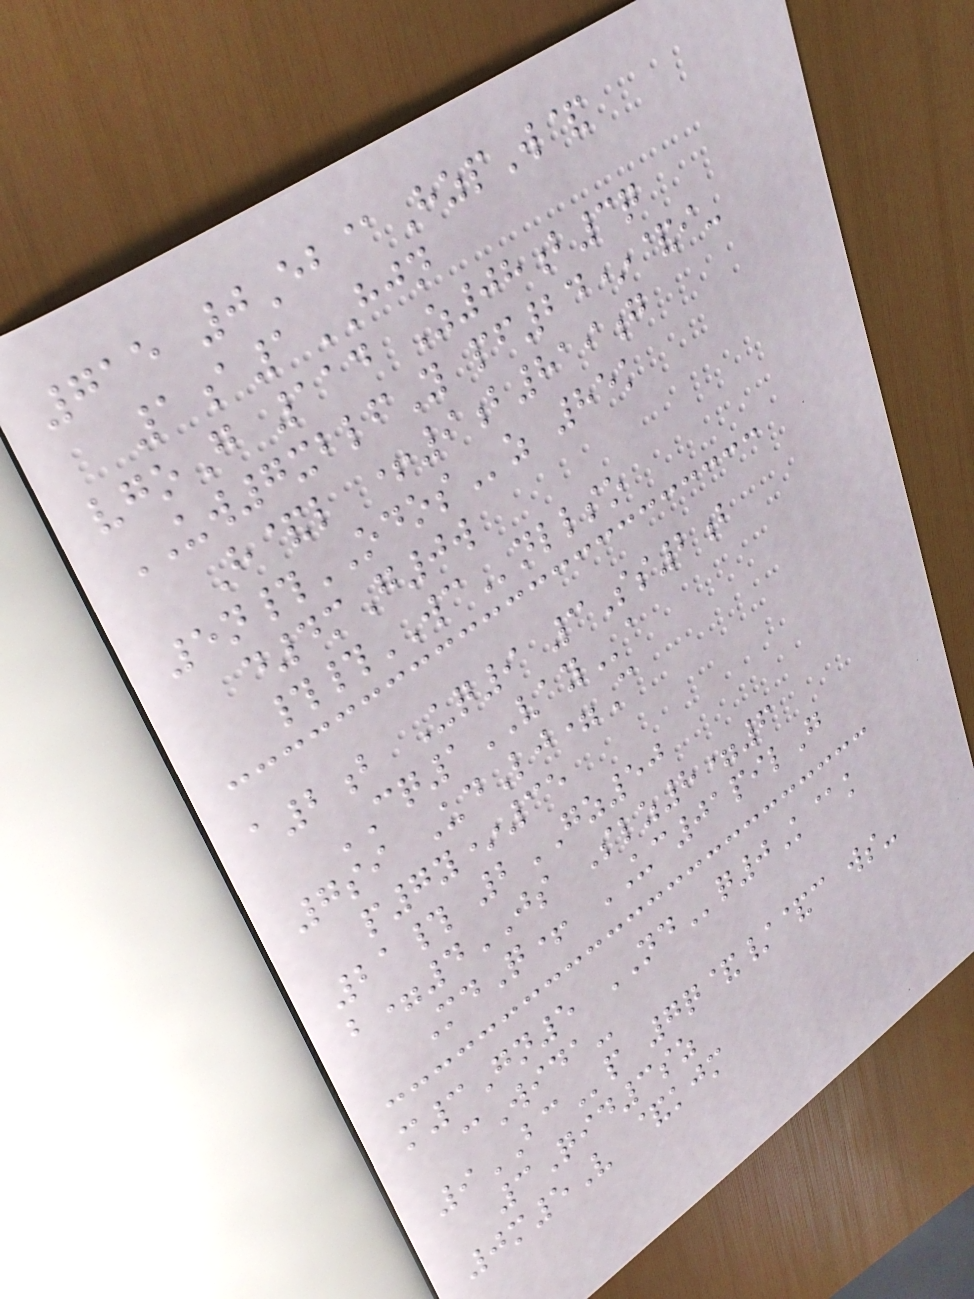715 0Eb@HzpW&
1a1HJN
vgoG 114 Z08b3q
UW7xblfY pf24*&i-
H&l +9b819g
5n#ODOSz 85k
d4mG0w
##WCnllso
a2b Uq9 3Ss2b
CQ1VAYa
7si UdLj=C
p7y*35
21# 2GZ50
b=4JS Slz8=6
MdQ+ UC01pilG
m3Gn5 NDq0K@k
cWida-
9BCp 7q&/&c ws-
3Qid3sz
0m5V &kjm
